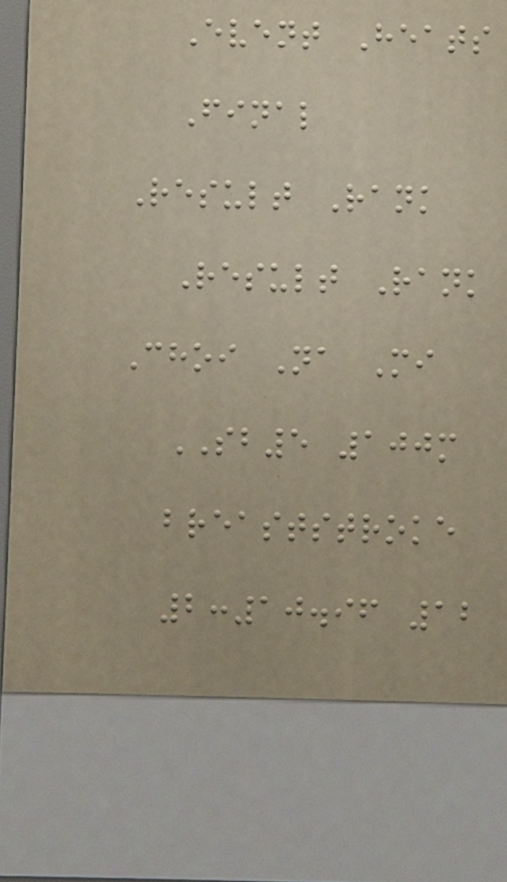Event Heats
Final
Result Rank
Result Rank
Choi Na Mi
SB5 100m
breaststroke
2:10.96 12
